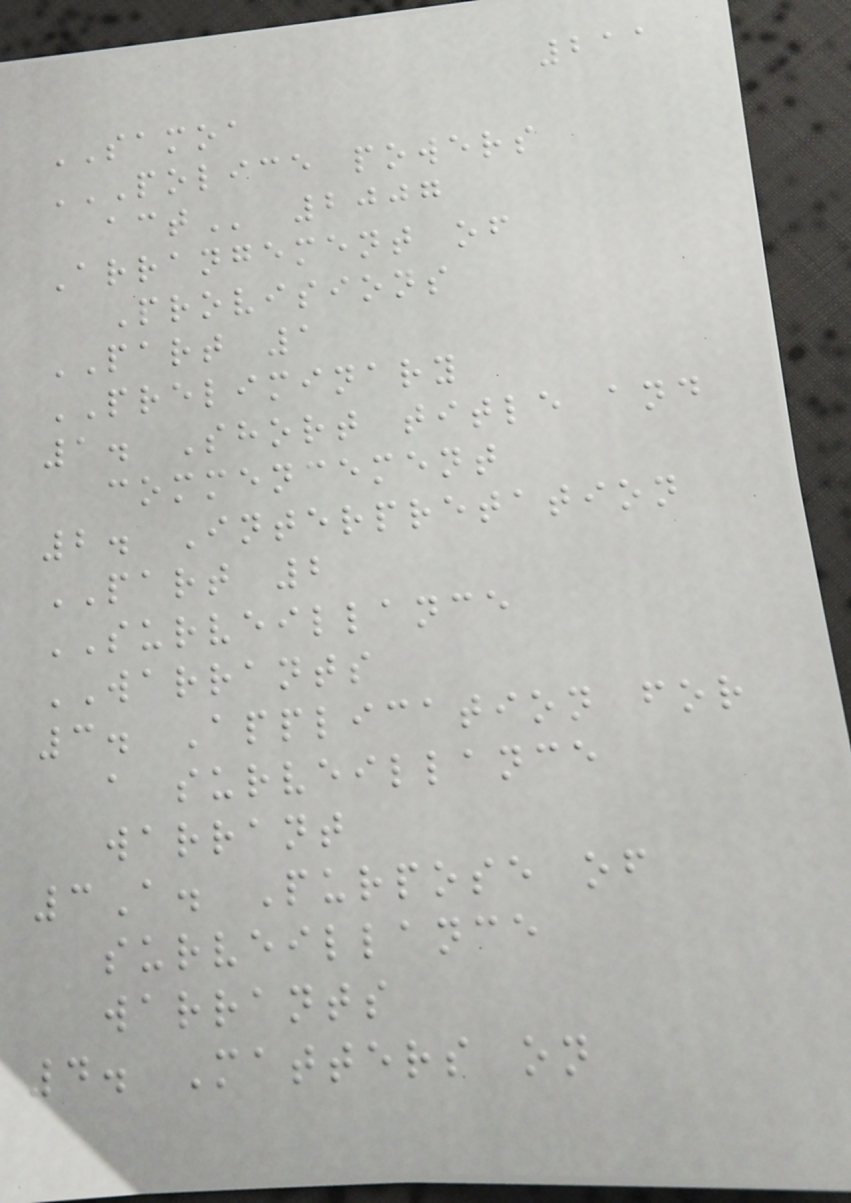211
SAMOA
POLICE POWERS
ACT 2007
Arrangement of
Provisions
PART 1
PRELIMINARY
1. Short title and
commencement
2. Interpretation
PART 2
SURVEILLANCE
WARRANTS
3. Application for
a surveillance
warrant
3A. Purpose of
surveillance
warrants
4. Matters on
